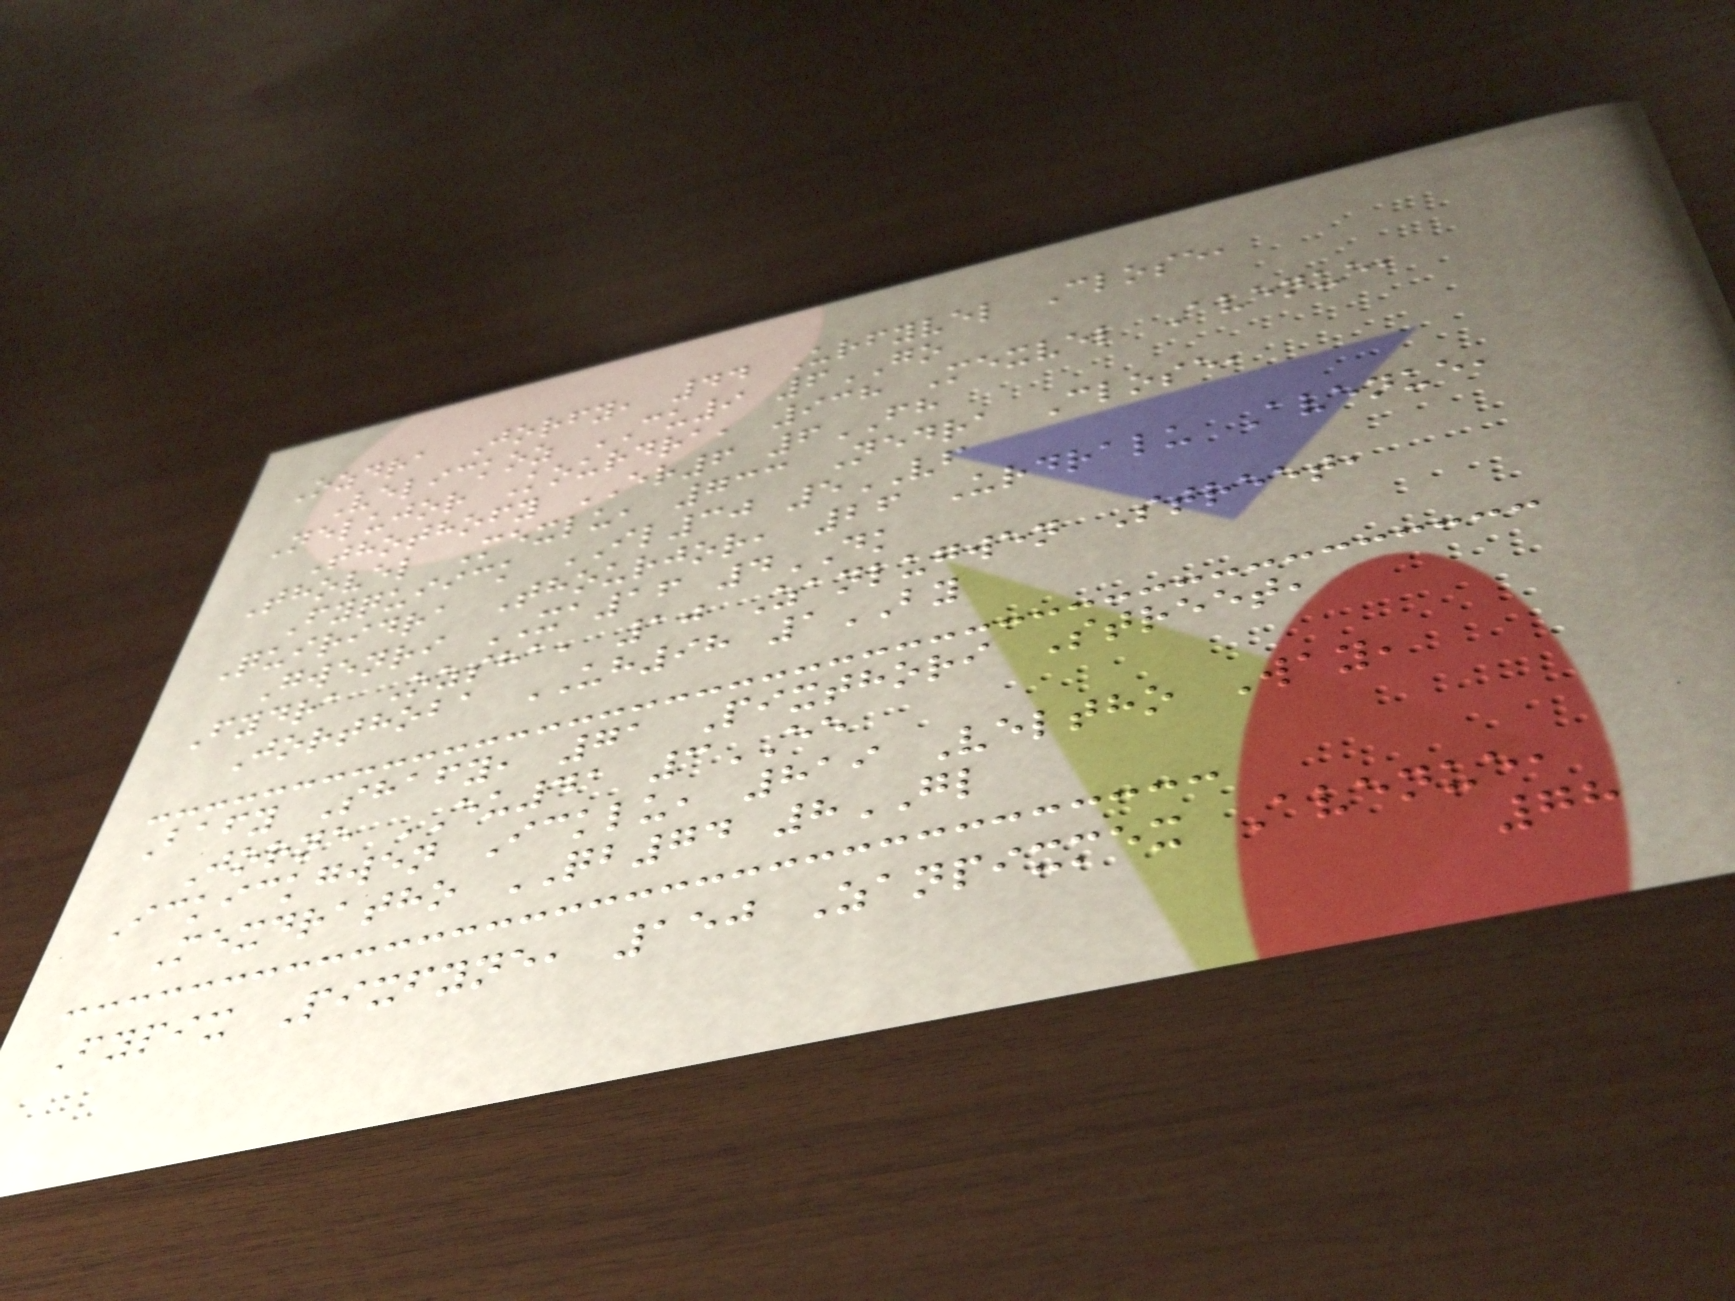Ozdra Jorfy, 44 Urfyvel Close,
Velickoz CU9 6GO
Nelujor Kourdra, 938 Mexvel Avenue,
Thothofy ER6 6FH
Thovel Mexlu, 733 Nedra Close,
Fyquiick IL30 5VF
Quiridra Thourjor, 26 Urdralu Avenue,
Gwenri XA16 4DK
Fydra Ozsha, 10 Zanlugwen Street,
Jorthoba UH98 1BY
Bafy Shafy, 71 Pixthori Street,
Jorne EU41 3EE
Ickickgwen Icklu, 819 Veltho Way,
Mexdratho QB74 8GL
Fypix Pixfyne, 150 Zanpixmex Avenue,
78
